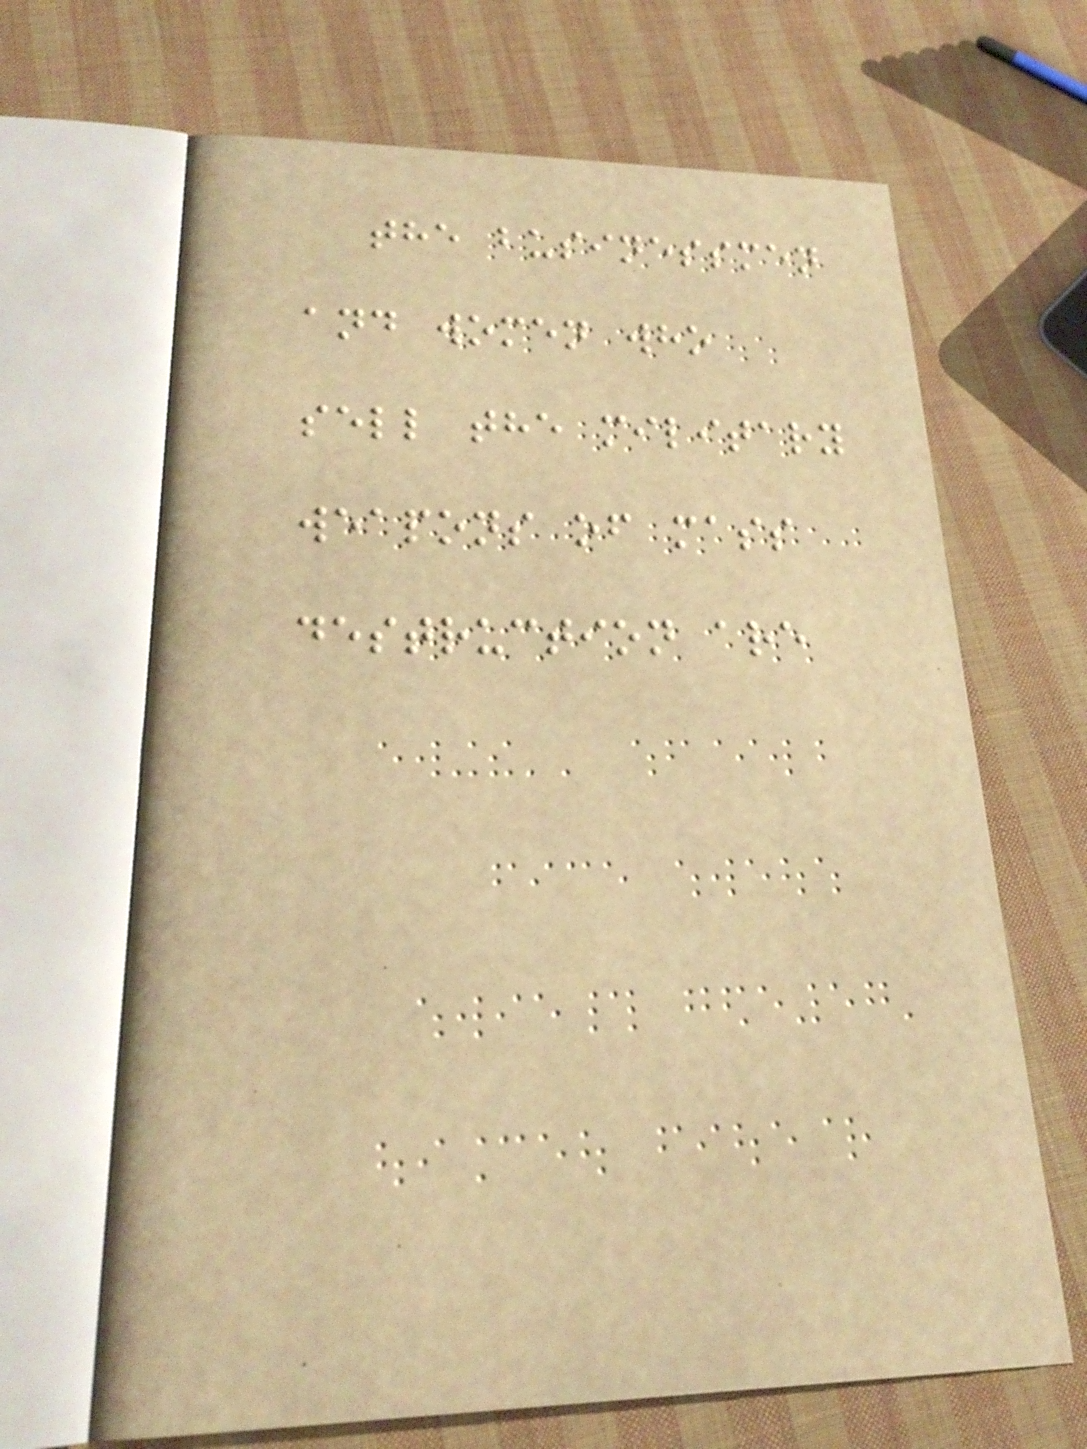the businessmen
and women who
sell the military
weapons of mass
destruction are
